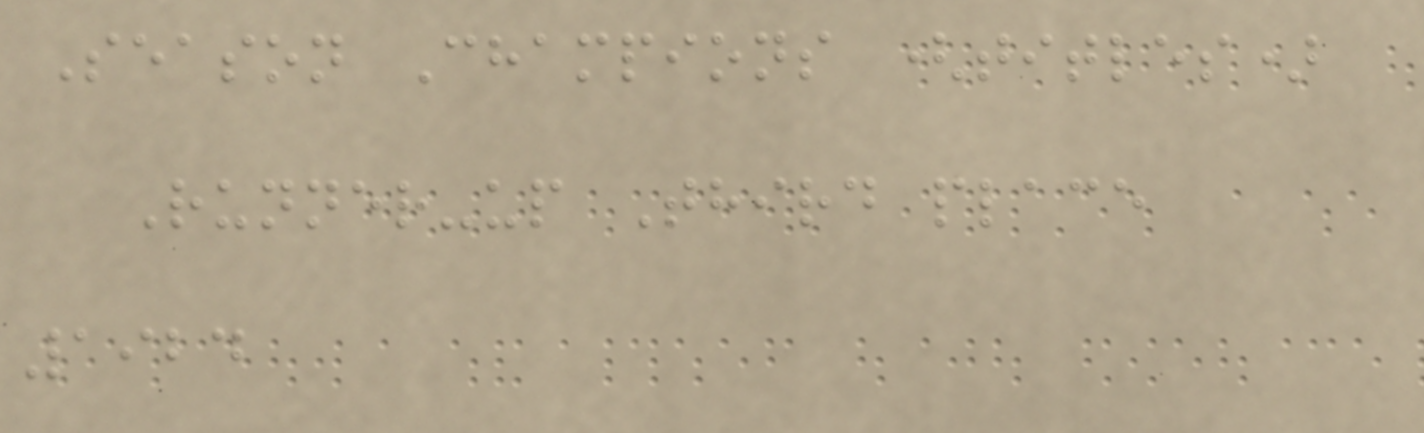Season Champions (titles)
Runner-up Third place
1924
